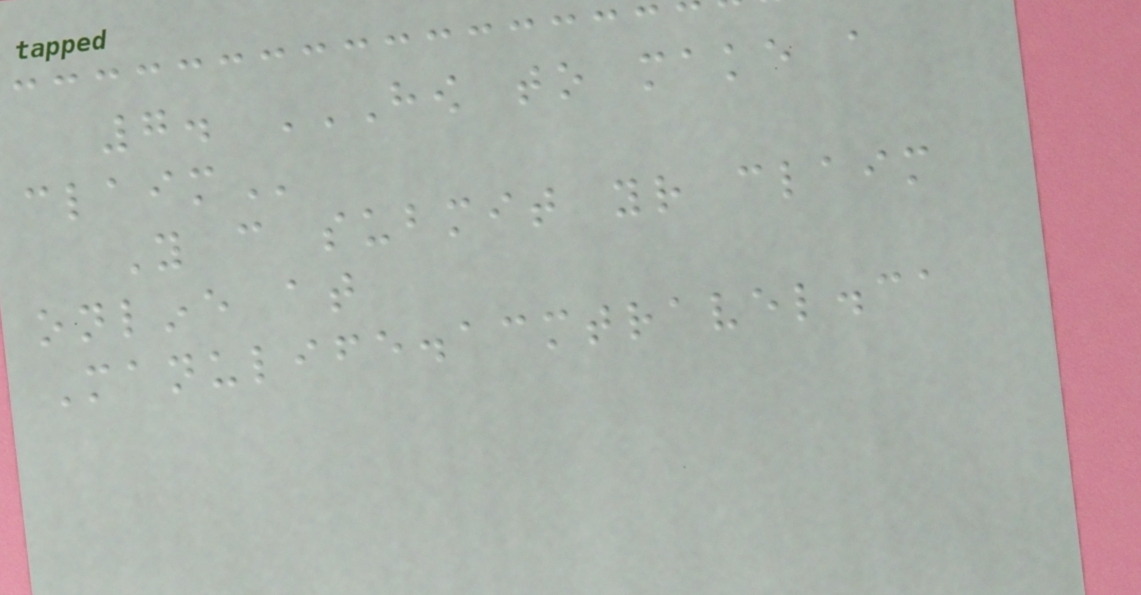7. HOW TO MAKE A
CLAIM
You can submit your claim
online at
Manulife.acmtravel.ca
